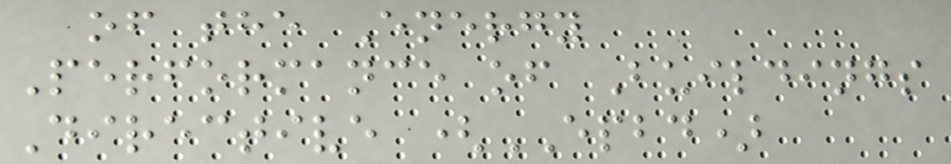of the Energy
Performance of Buildings
Directive (EPBD)
